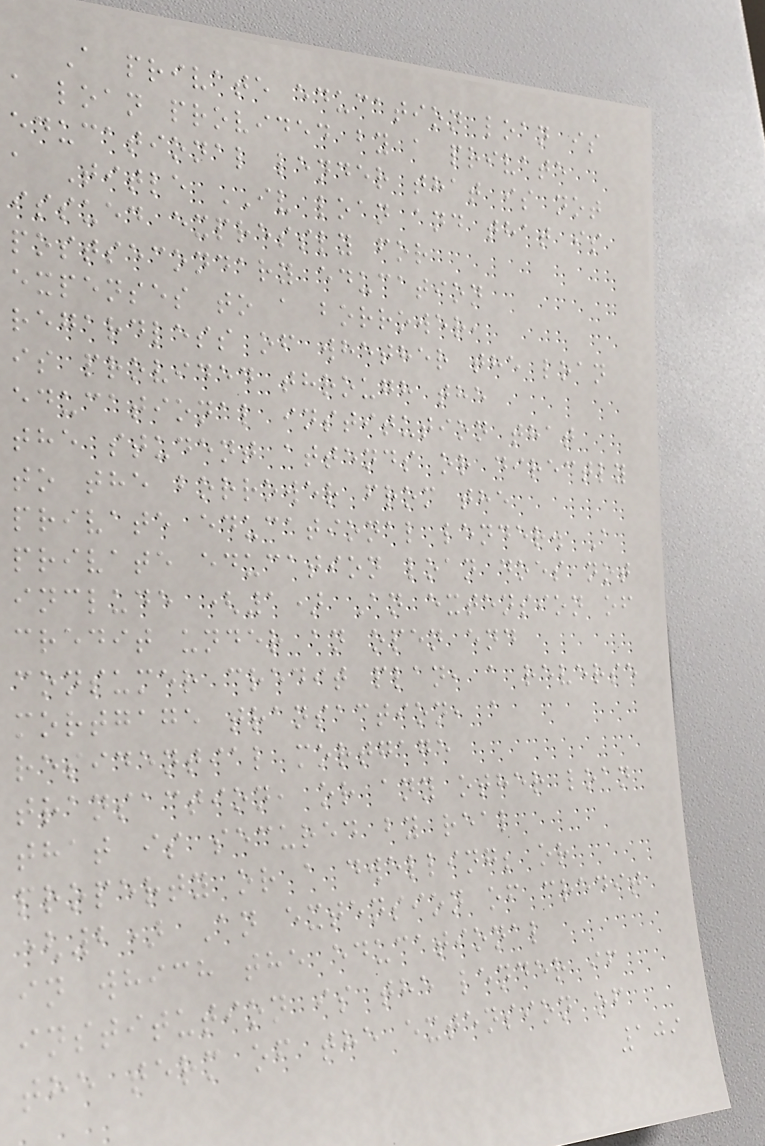A private education loan is
a loan provided by a private
educational lender that is not
a Title IV loan and that is
issued expressly for
postsecondary education
expenses to a borrower,
regardless of whether the loan
is provided through the
educational institution that
the student attends or directly
to the borrower from the
private educational lender. A
private education loan does not
include (1) An extension of
credit under an open end
consumer credit plan, a reverse
mortgage transaction, a
residential mortgage
transaction, or any other loan
that is secured by real
property or a dwelling; or
(2) An extension of credit
in which the educational
institution is the lender if
the term of the extension of
109
